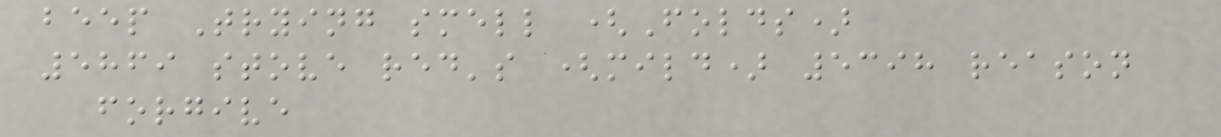beep Trying smell (Folds)
5869 stove red's (mild) 5398 reason
forgive
